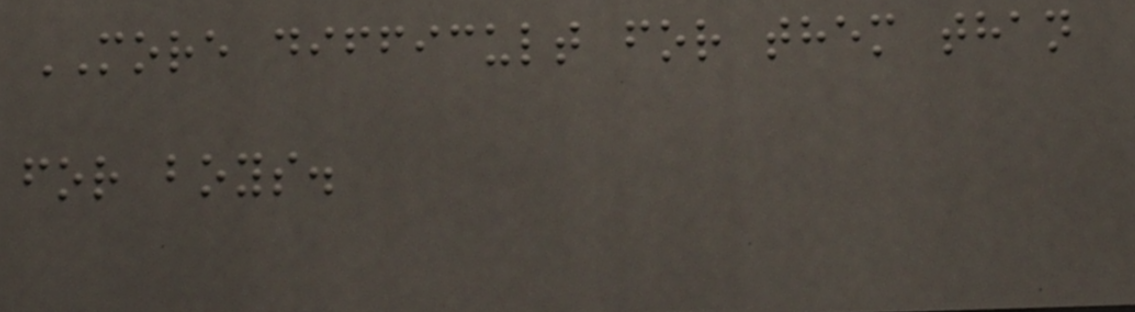MORE difficult for them than
for boys.
